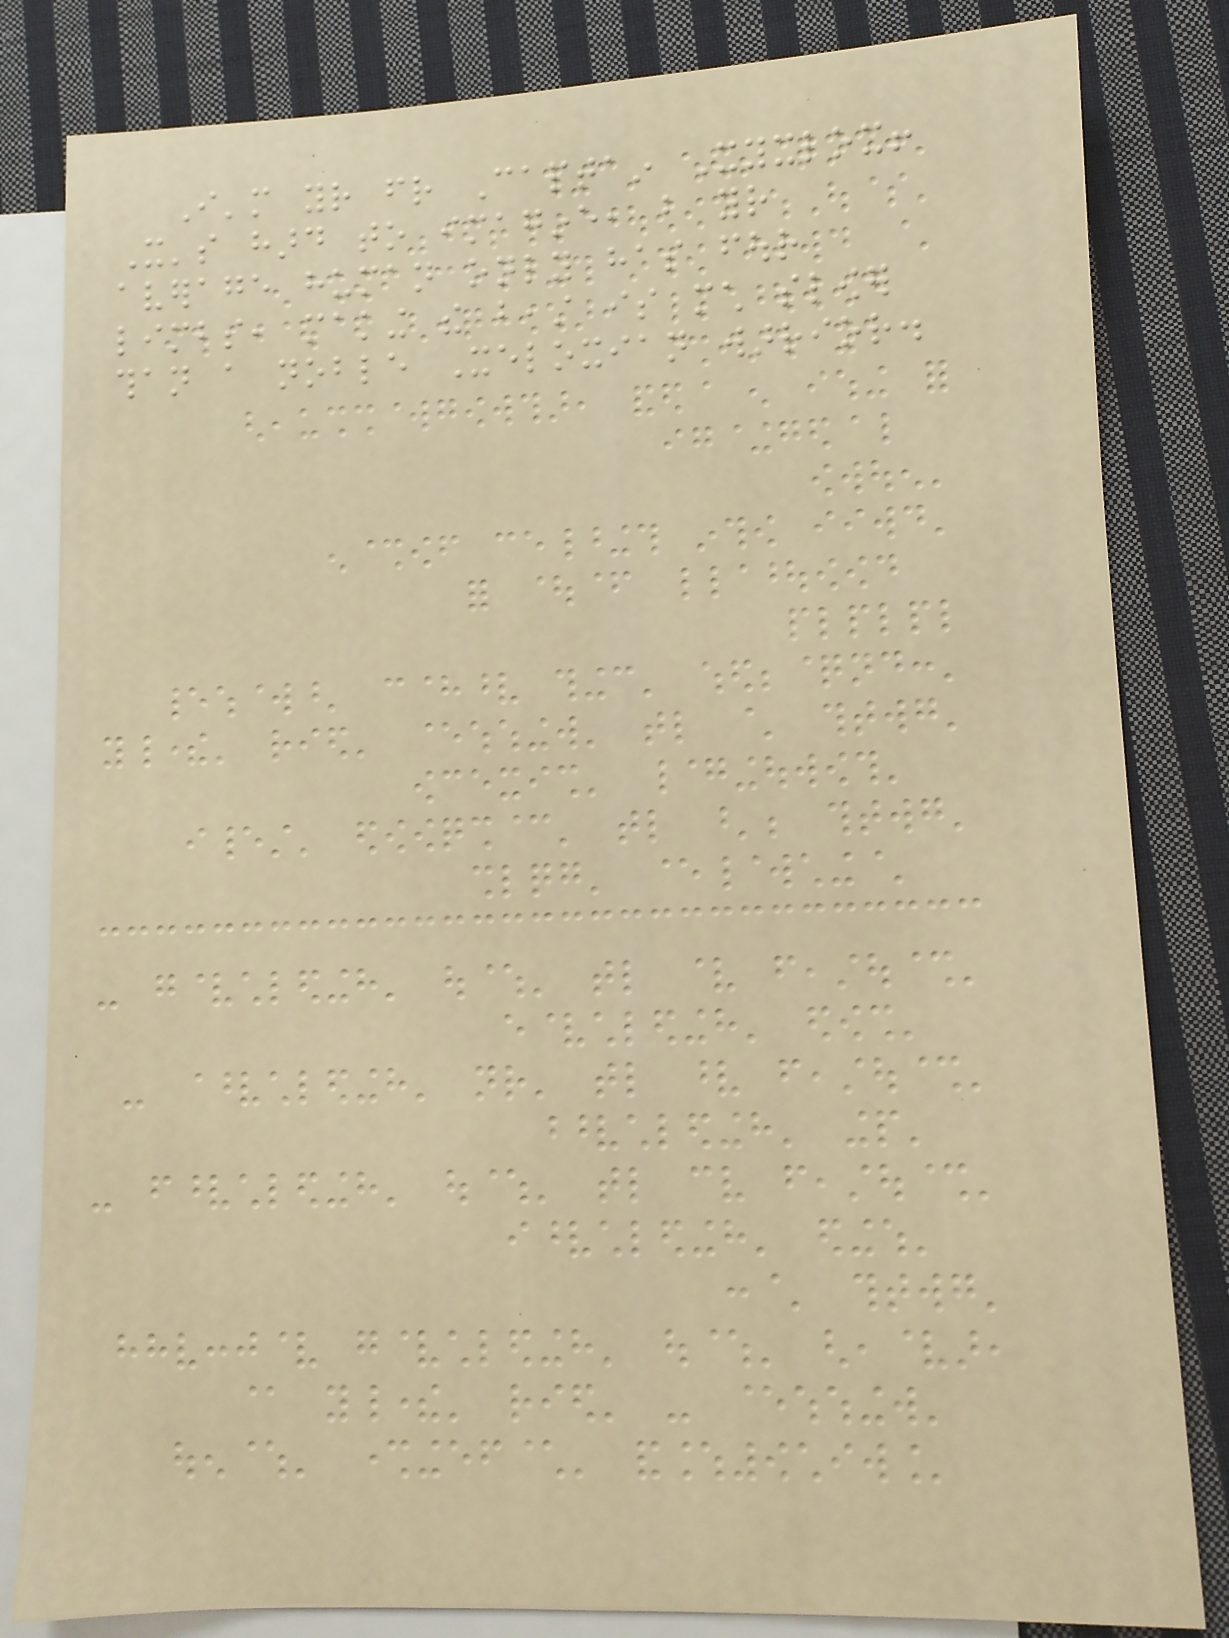I'm your friend Captain Xyxlox!
It's hard to imagine, but your
average human only has four
limbs, making the beast is much slower
than a noble Xeloxian warrior.
